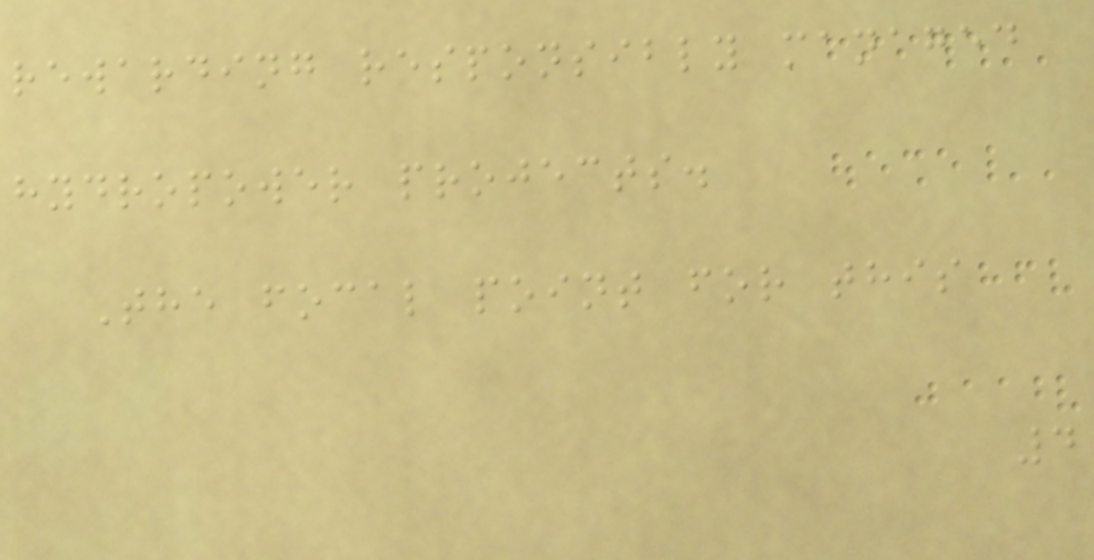rewarding responsibly managed
hydropower projects.
The focal point for this
4
